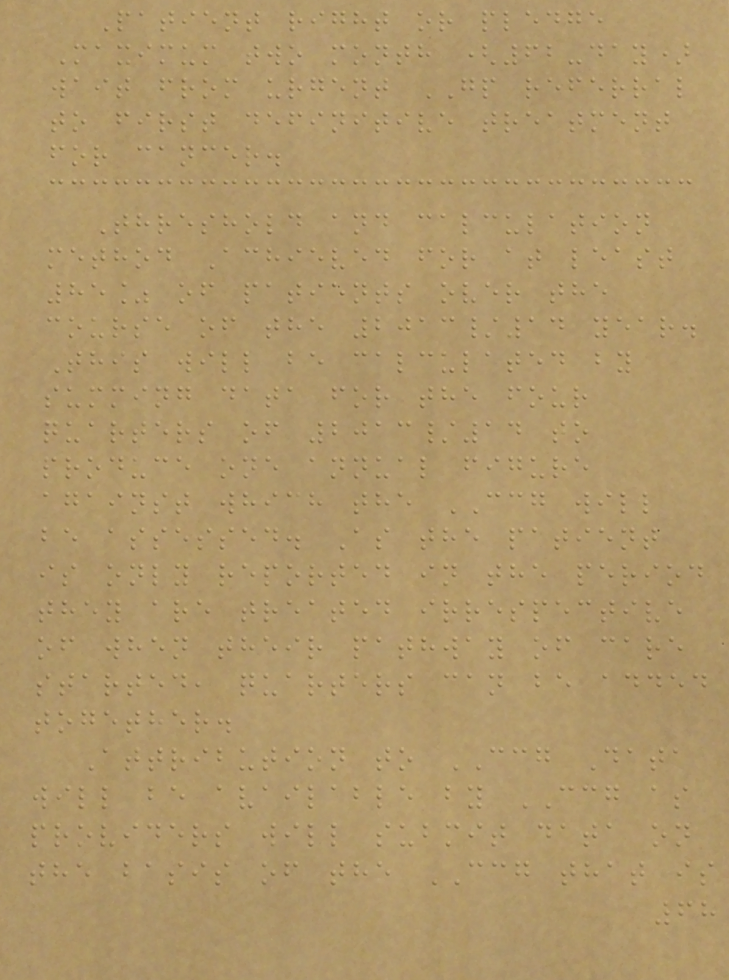Patient right or pledge
Maximum two month (62-day)
wait from urgent GP referral
to first definitive treatment
for cancer.
Threshold and calculation
method Achieved for at least
85% of patients over the
course of the 2013/14 year.
This will be calculated by
summing data for the four
quarters of 2013/14 to
produce one annual figure
against which the CCG will
be assessed. As the patient
is only reported in the period
they are treated irrespective
of when their pathway of care
started, quarters can be added
together.
Attribution to CCG Data
will be available by CCG as
providers will submit data on
the basis of the CCG that is
68
